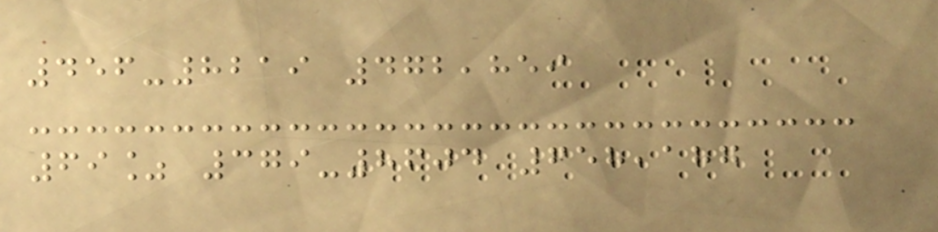456-8219 472,859
69% 379-8604 658,187
